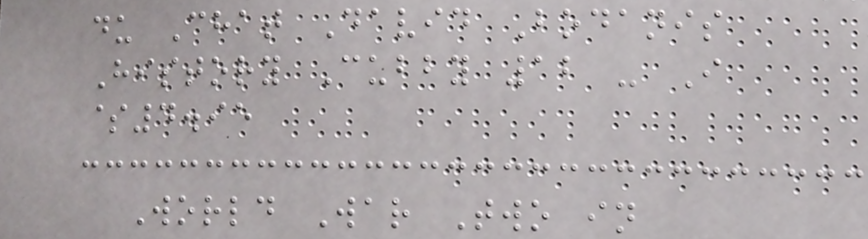du Chat David Bodanis
History Cubby 12 - I
$4.95
World War Two in
